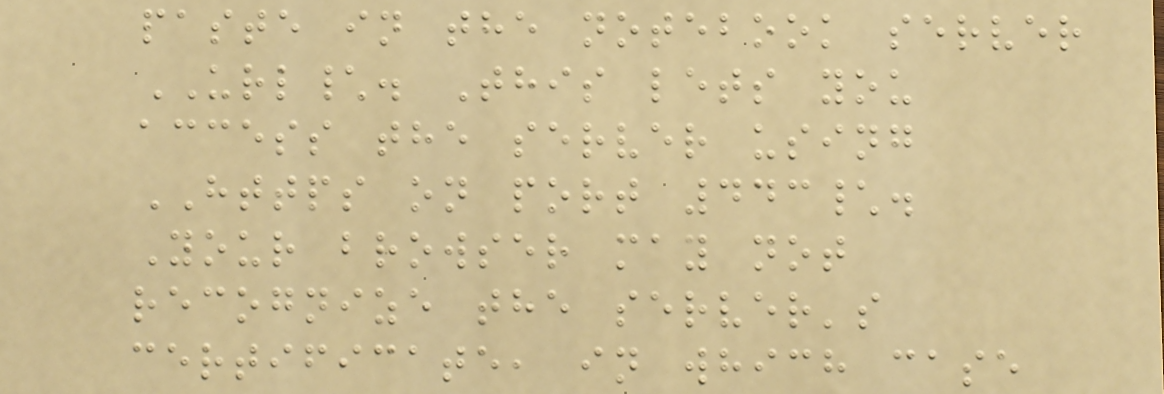paste in the notebook server
URL\. This lets you
access the server using
HTTPS on port 443\.
Your browser may not
recognize the server's
certificate, in which case
